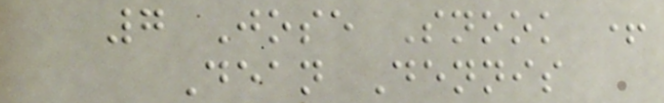7 Jose Snook +
Dean Dennis
